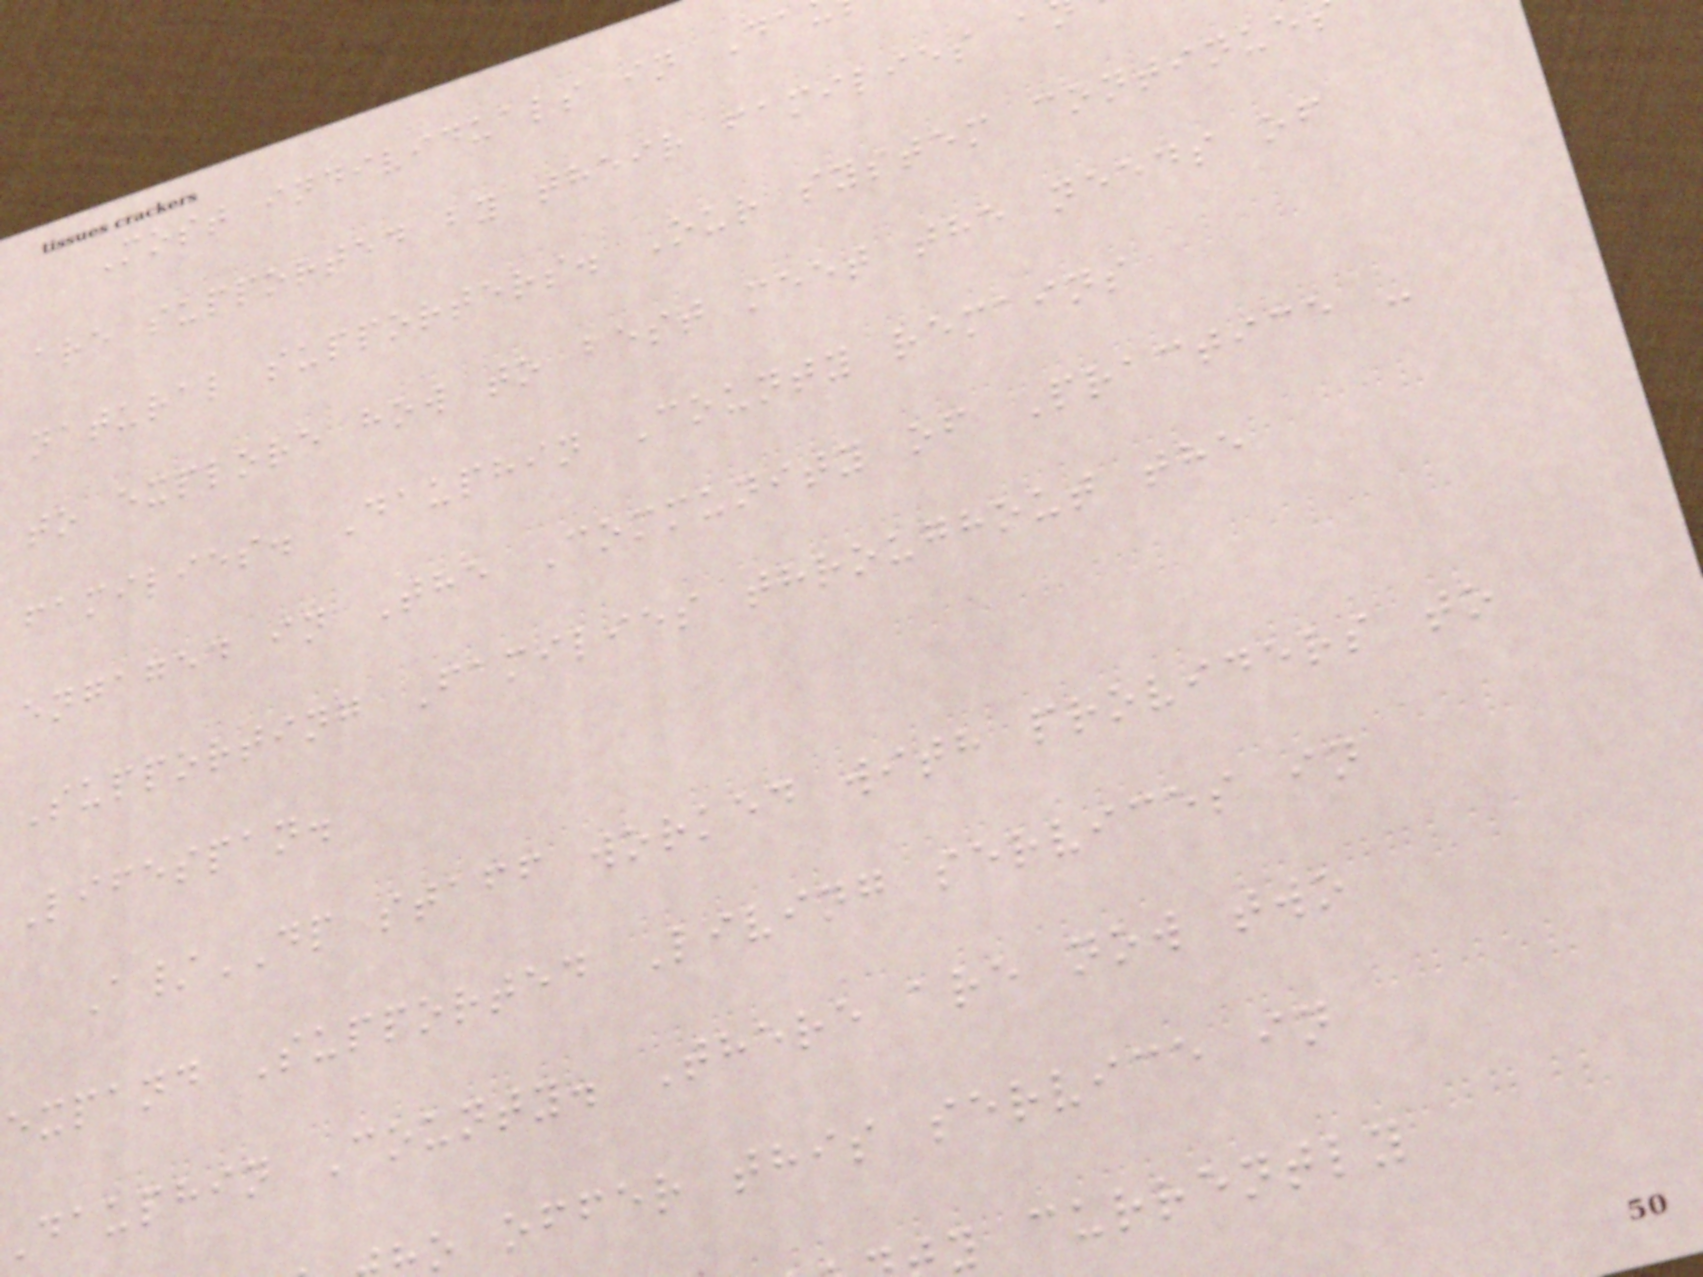Most individuals in Da
are supported by their families a
natural supporters. Our system continue
to explore how to best meet the needs of
families. Dauphin County remains
engaged in The Community of Practice -
Supporting Families throughout the
Lifespan.
A/DP staff worked with providers to
expand Supported Living services in
Dauphin County. There are now two
o offer this service in
y currently
